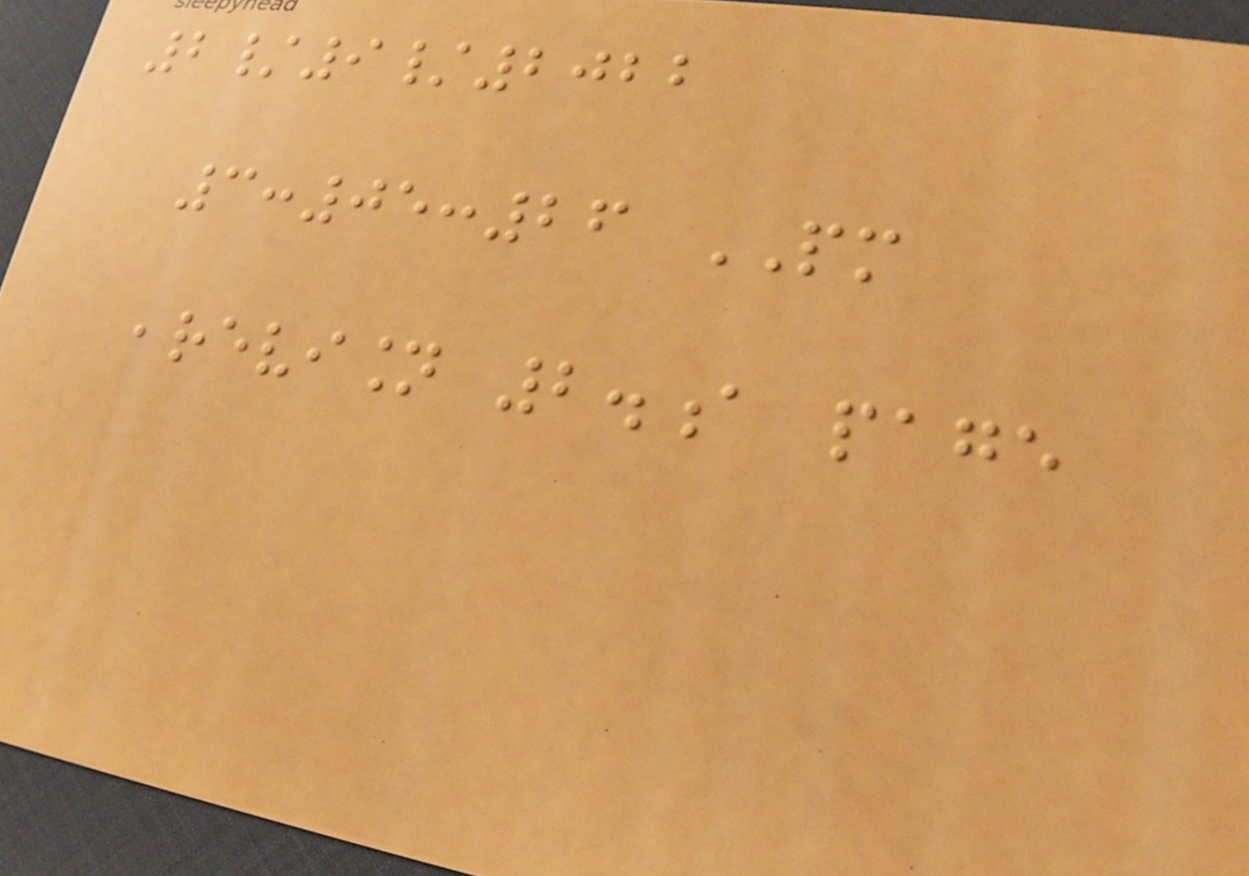2/9/2022
3:05:26 PM
,revision 2.a page
